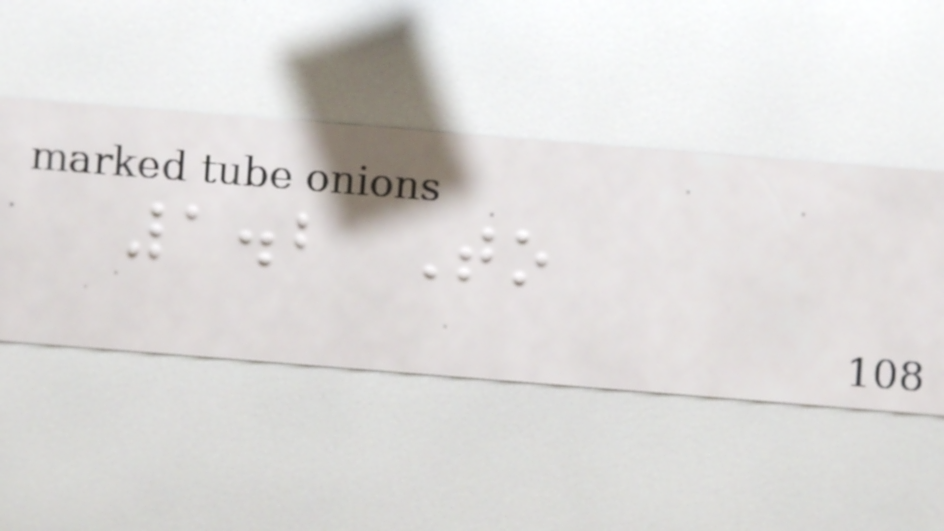1.2 To
